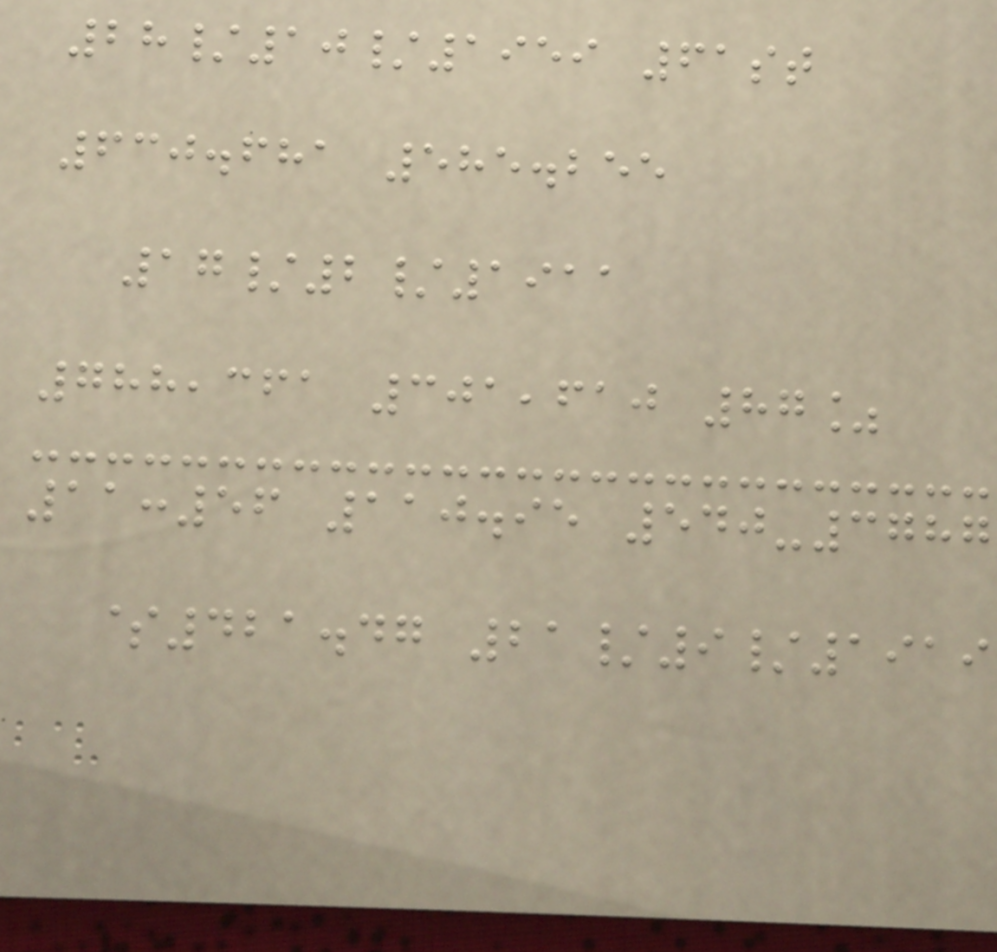28/10/1959 61st
630.681 585.255
17/2/1911
788,361 301,610 87%
11:56 110.95 540-3787
$421.47 21/9/1919
